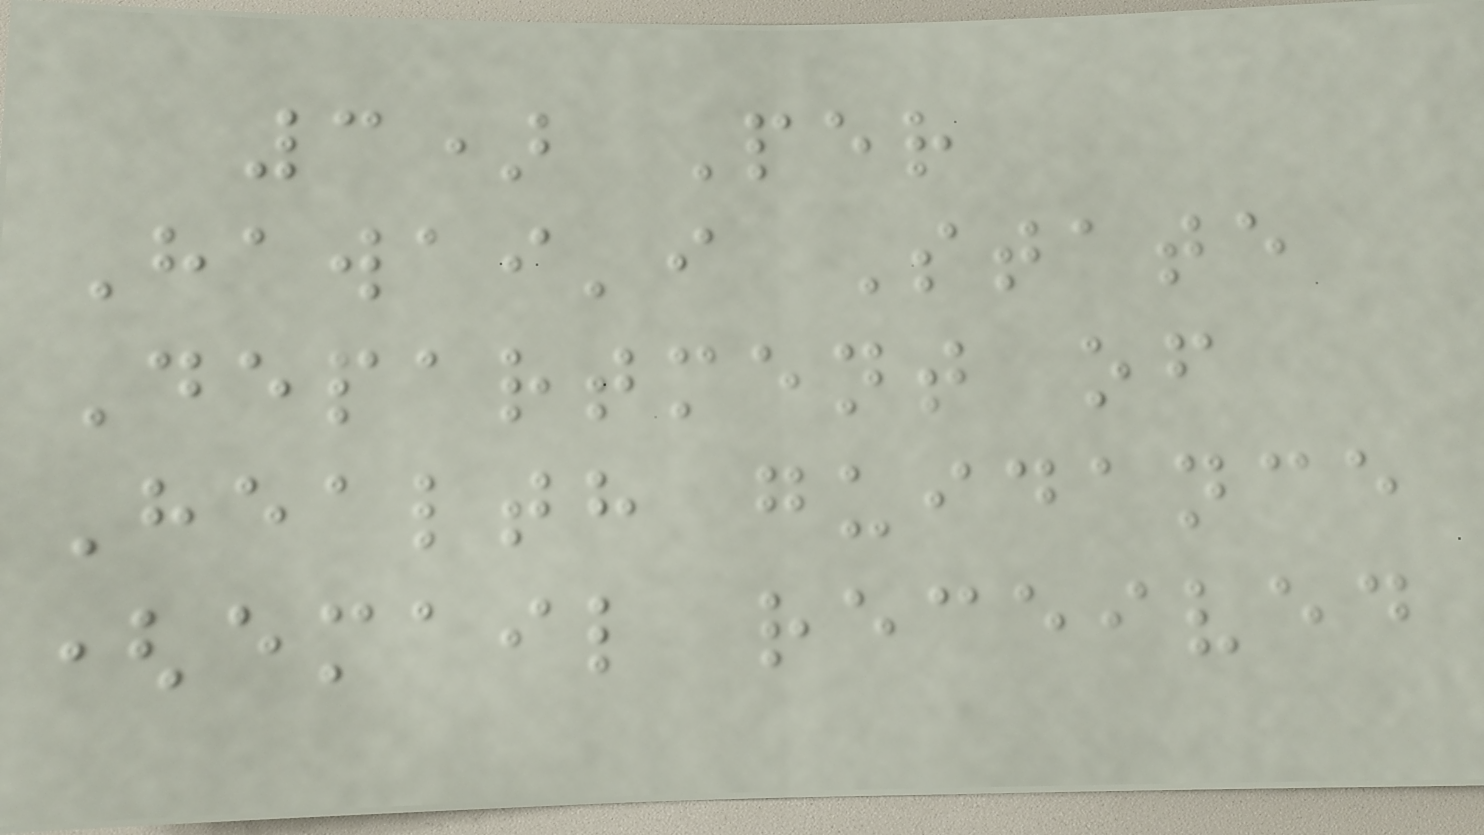3) Per
Hawai'i State
Department of
Health guidance
(email received
